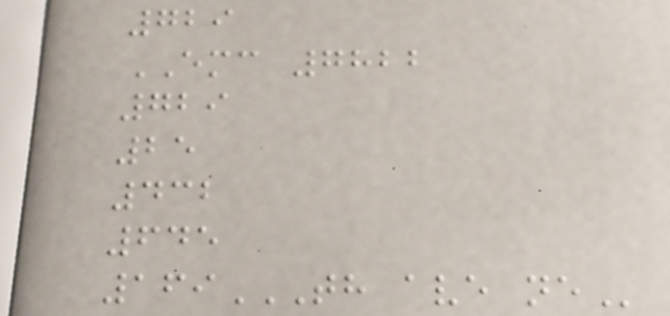729
EMC 7822
729
25
432
645
169TH AVE NE
